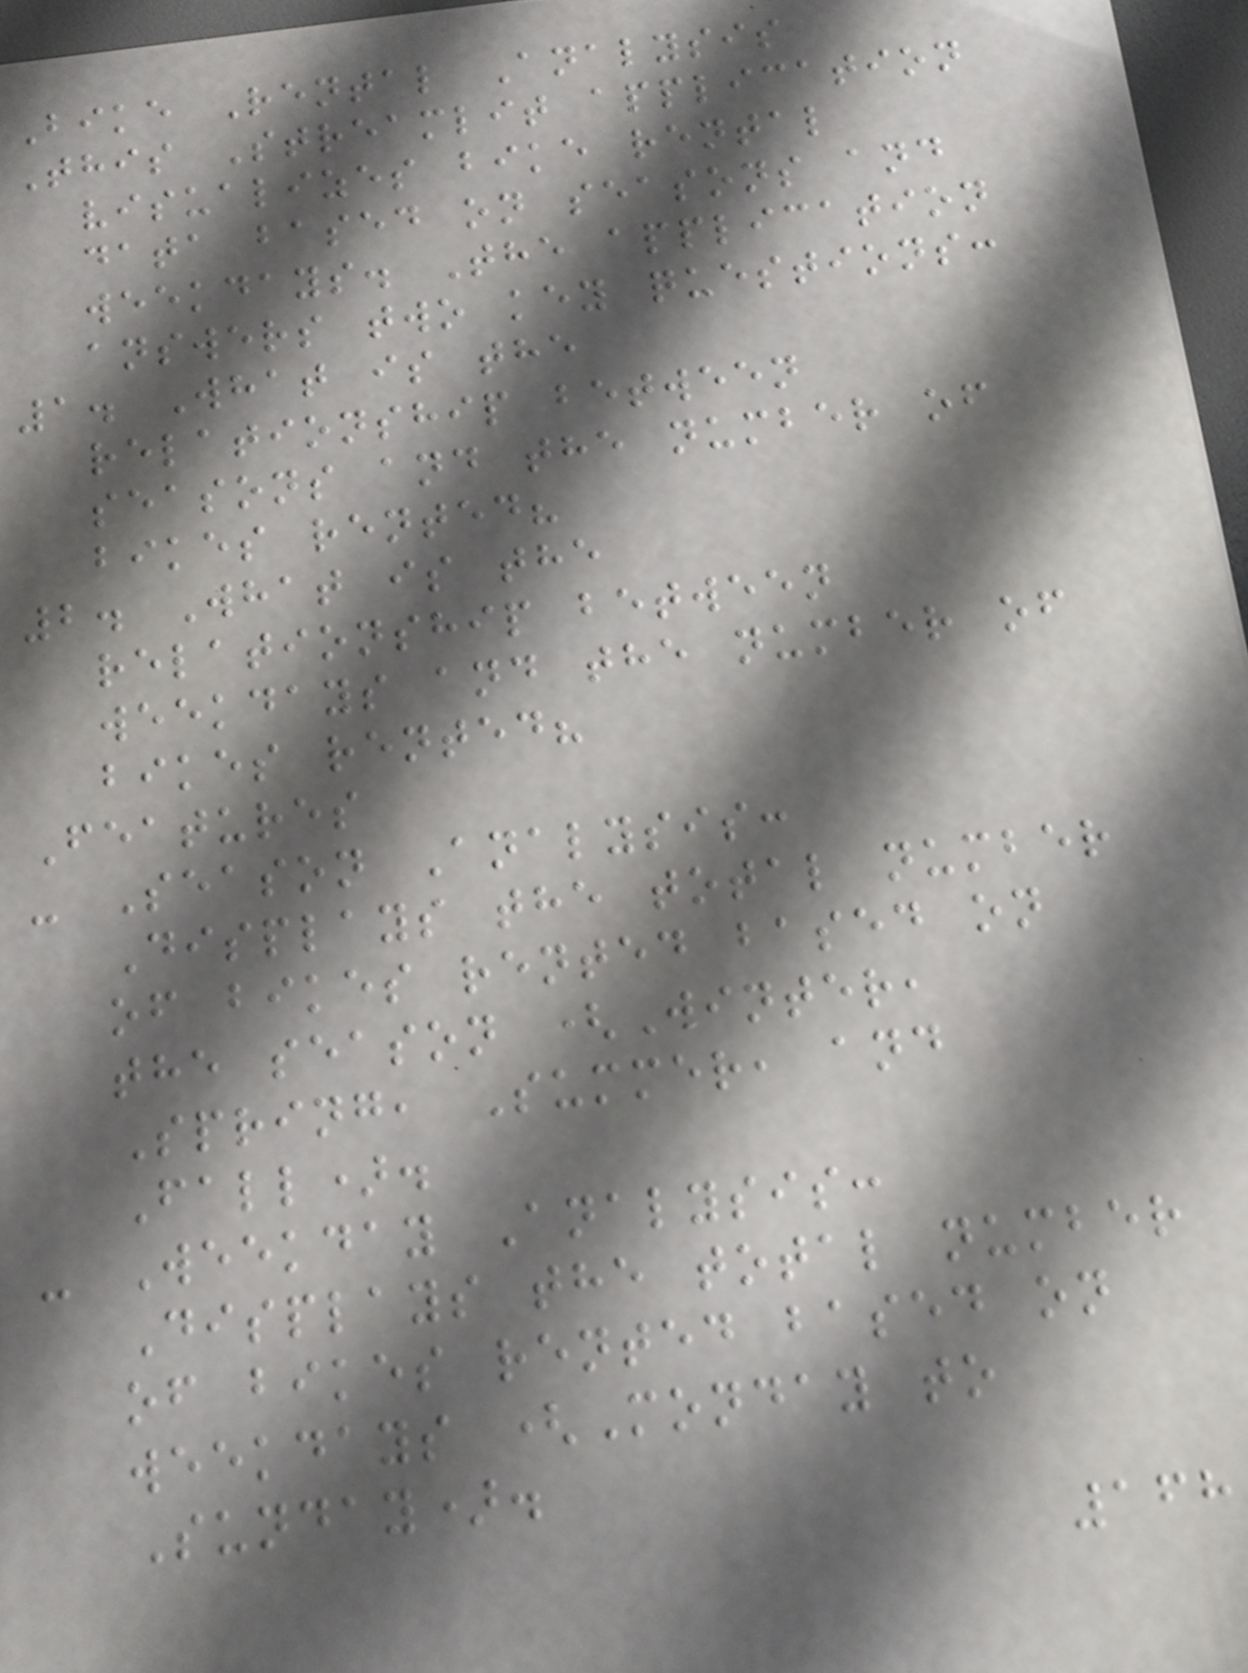Bike Rental Analysis
This Streamlit application
visualizes bike rental
data based on seasons and
weekdays. The application
answers two key questions:
1. What is the
relationship between
seasons and the number of
bikes rented?
2. What is the
relationship between
weekdays and the number of
bikes rented?
Features
- Season Analysis:
Displays the total number
of bikes rented based on
the season (Winter,
Spring, Summer, and
Fall).
- Weekday Analysis:
Displays the total number
of bikes rented based on
weekdays (Monday to
Sunday).
168
